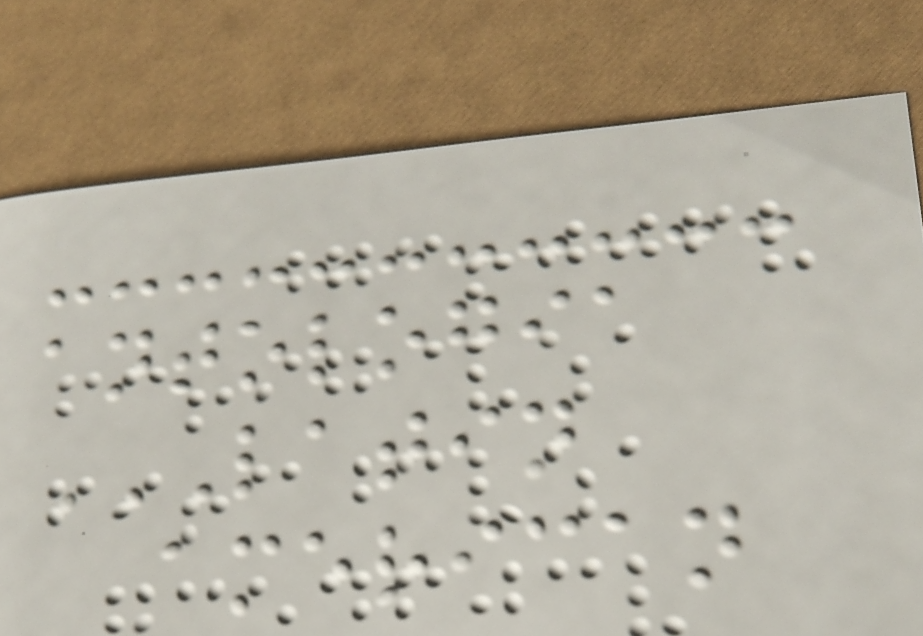antologia
LATIN
AMERICAN
